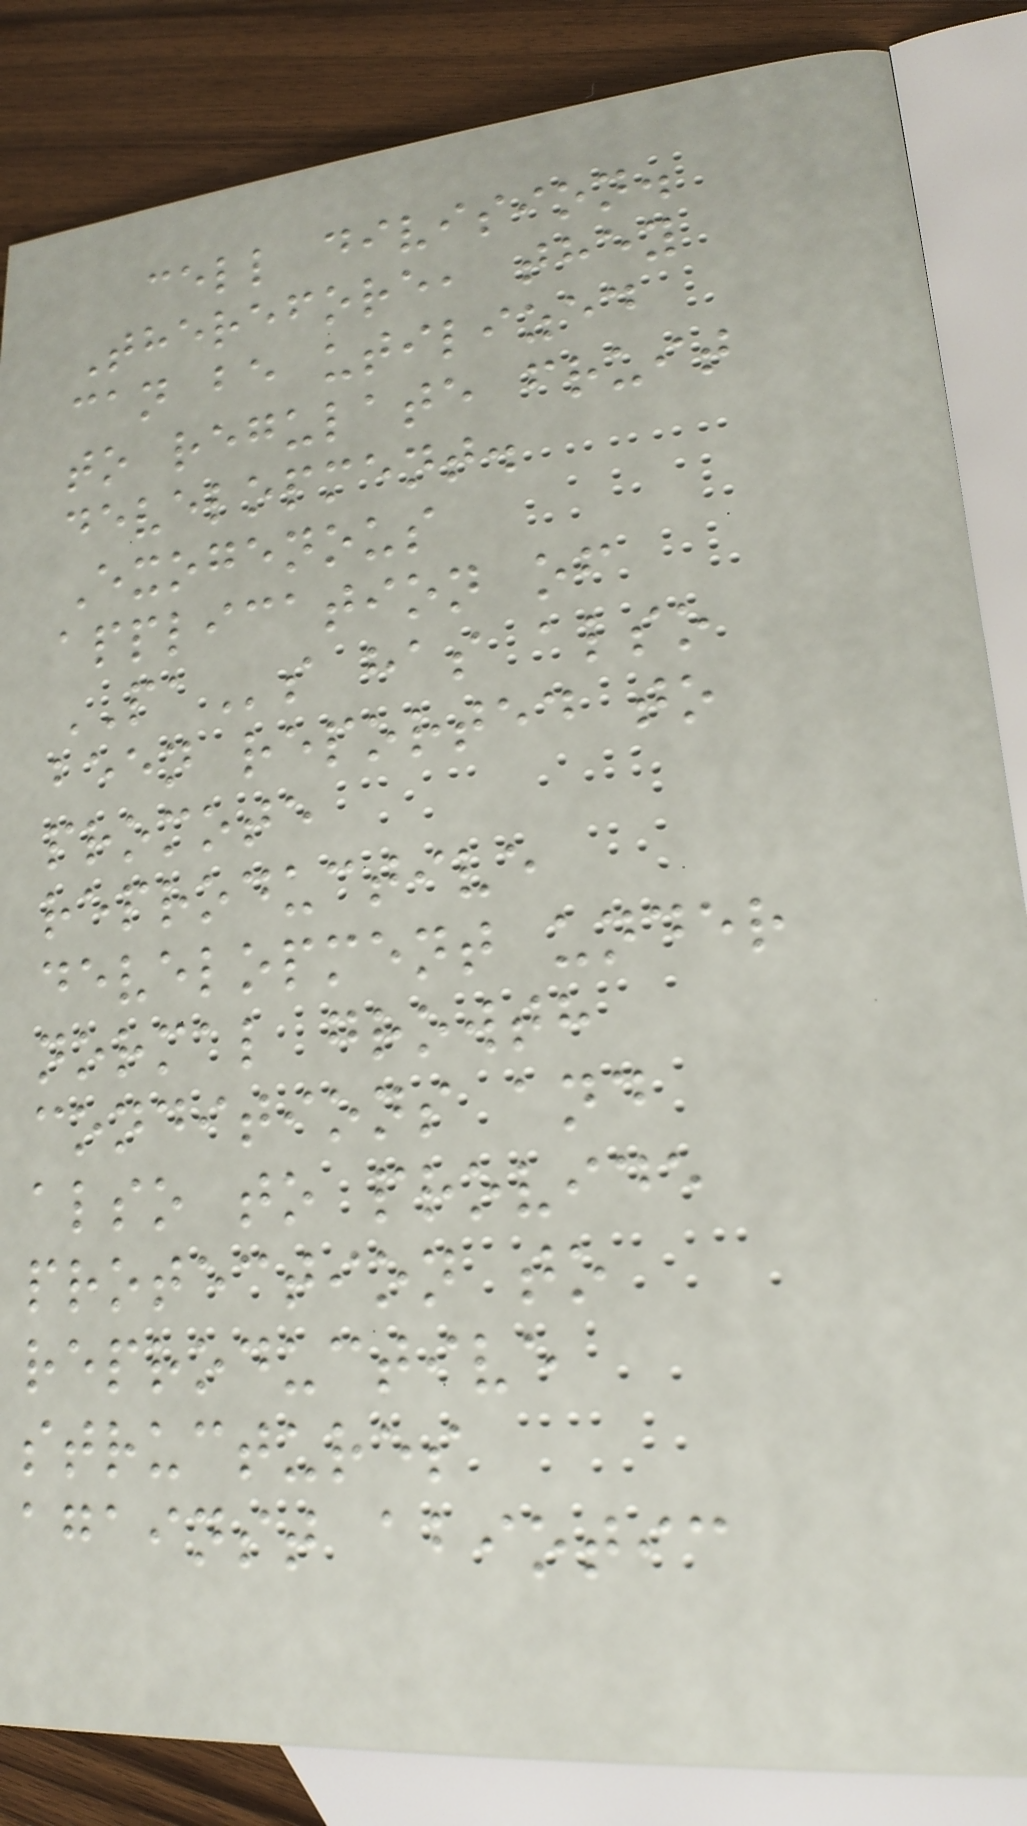cell division.
Therefore, they
can be utilized
to regulate fruit
development.
Exogenous
application of
PAs has also
been reported to
promote
reproductive
development under
normal growth
conditions and
also to provide
protection to
reproductive
structures
against abiotic
